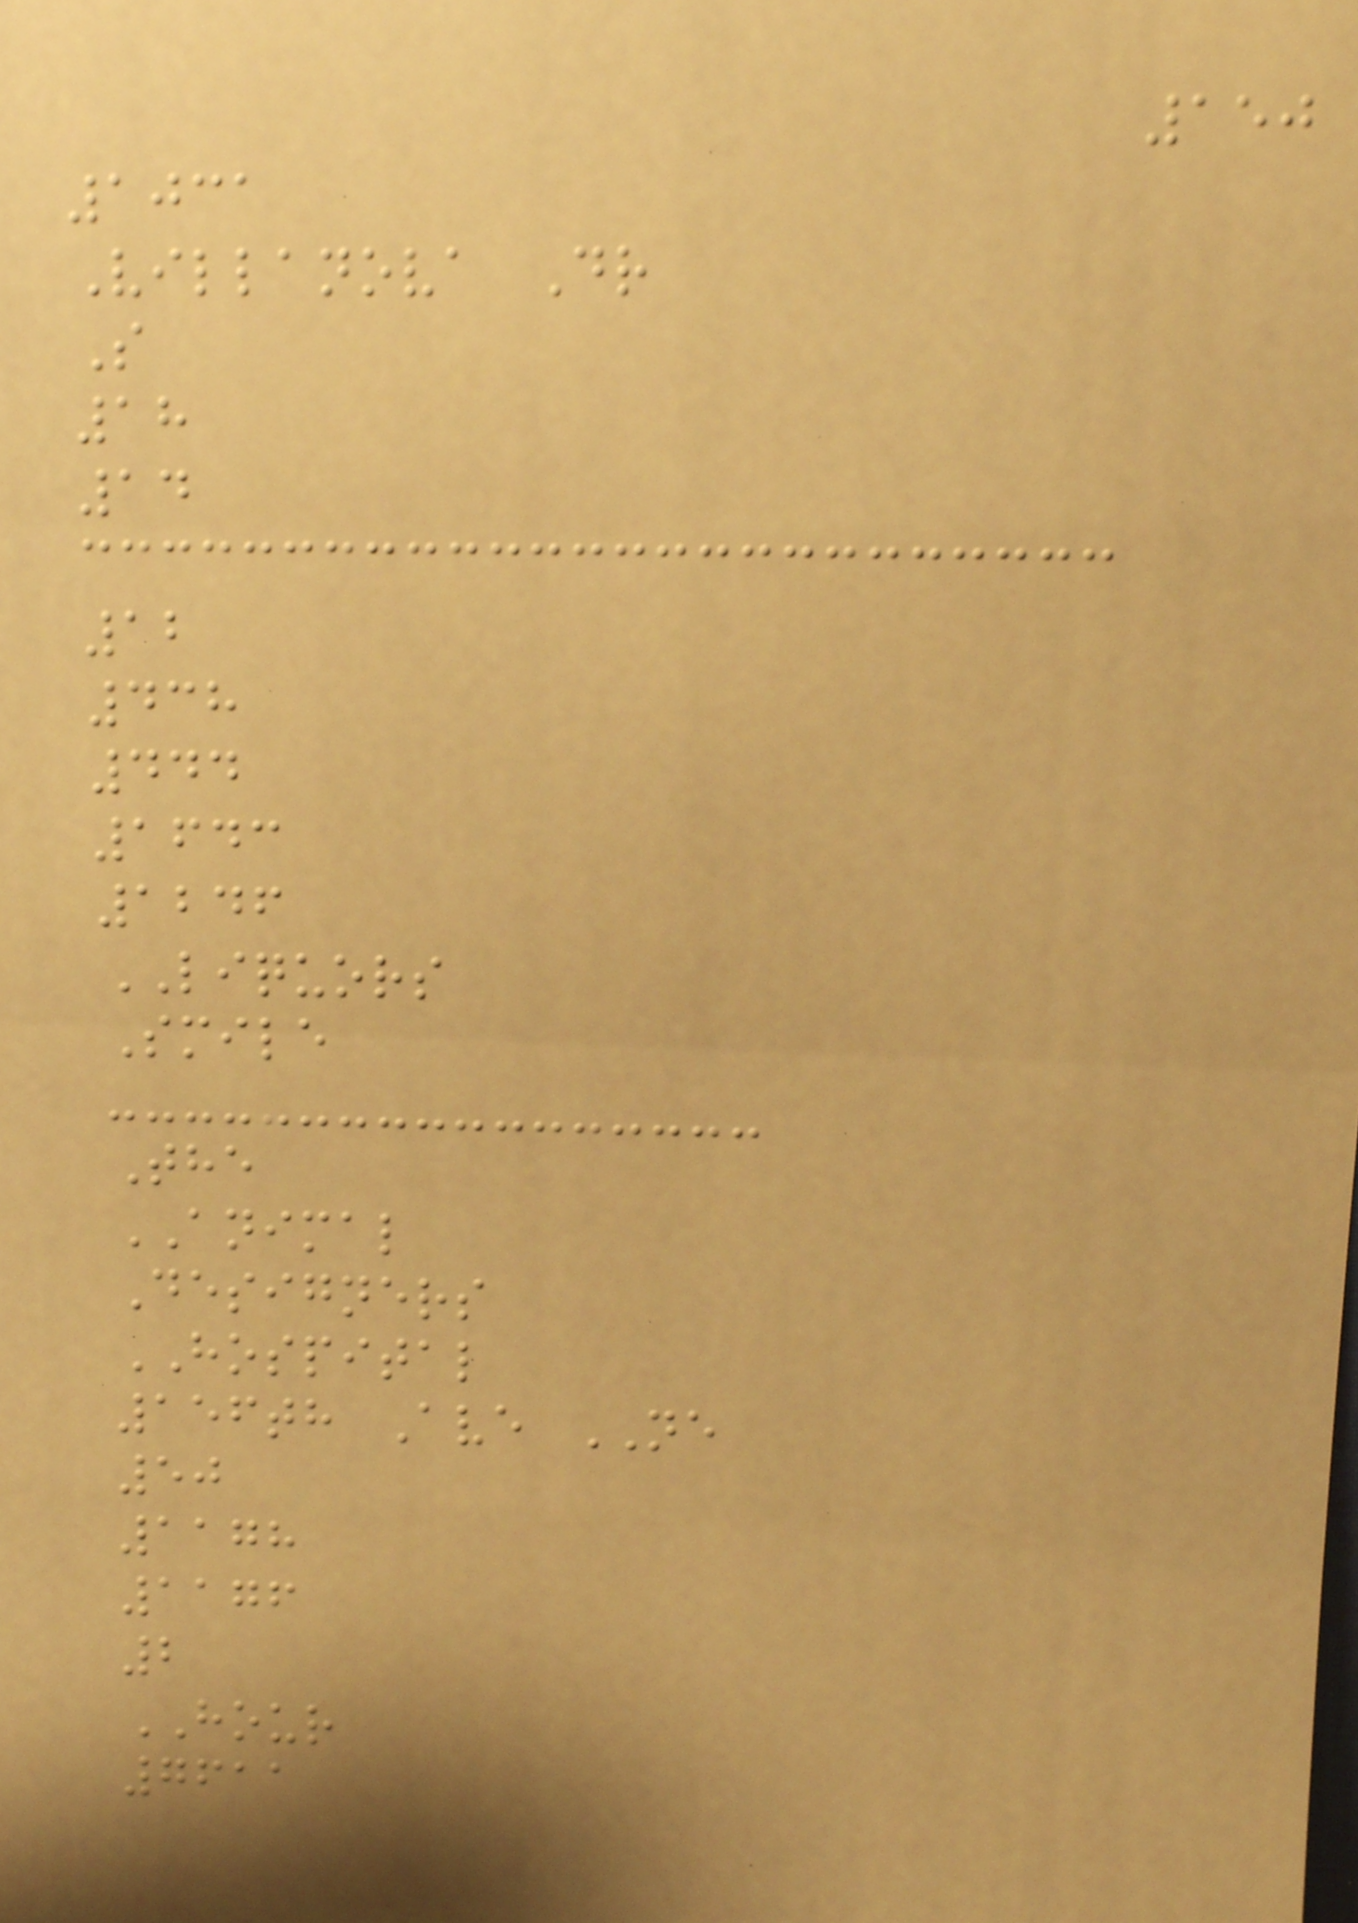150
1031
Villanova Dr
S
18
14
12
438
444
1643
1246
LIQUORS
Smile
The
ANIMAL
Designers
HOSPITAL
156th Ave NE
50
1178
1176
2
HOUR
7611
